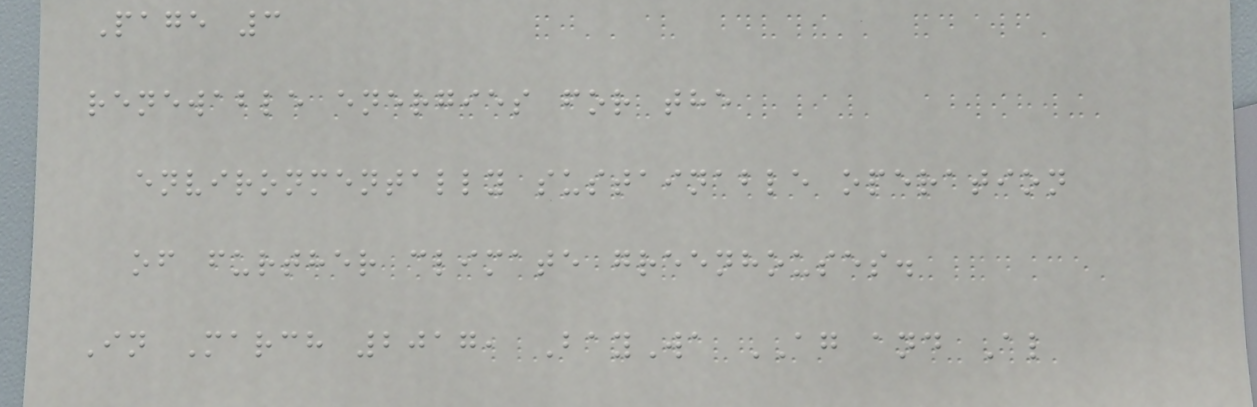Page 3
renewable energies for the
environmentally sustainable operation
of further climate greenhouses.
In March 2017, BayWa AG and Al
